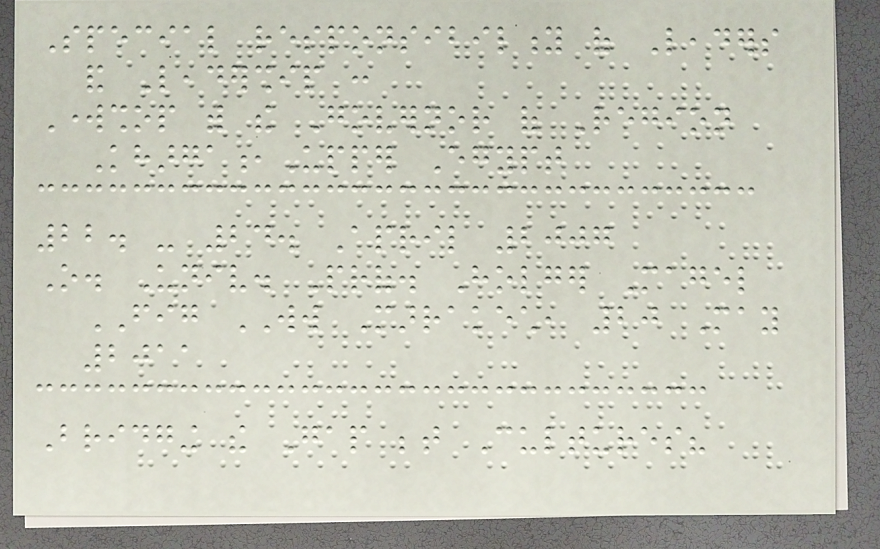Special responsibility of Leaders
and Leadership :
Workshop with the Governor of Region
Kharga,Upper Egypt
22. - 24. April 2007
O. Univ. Prof. Holger Magel
FIG WW Marrakech, 20 May
2011
Bridging the Gap between Cultures?
